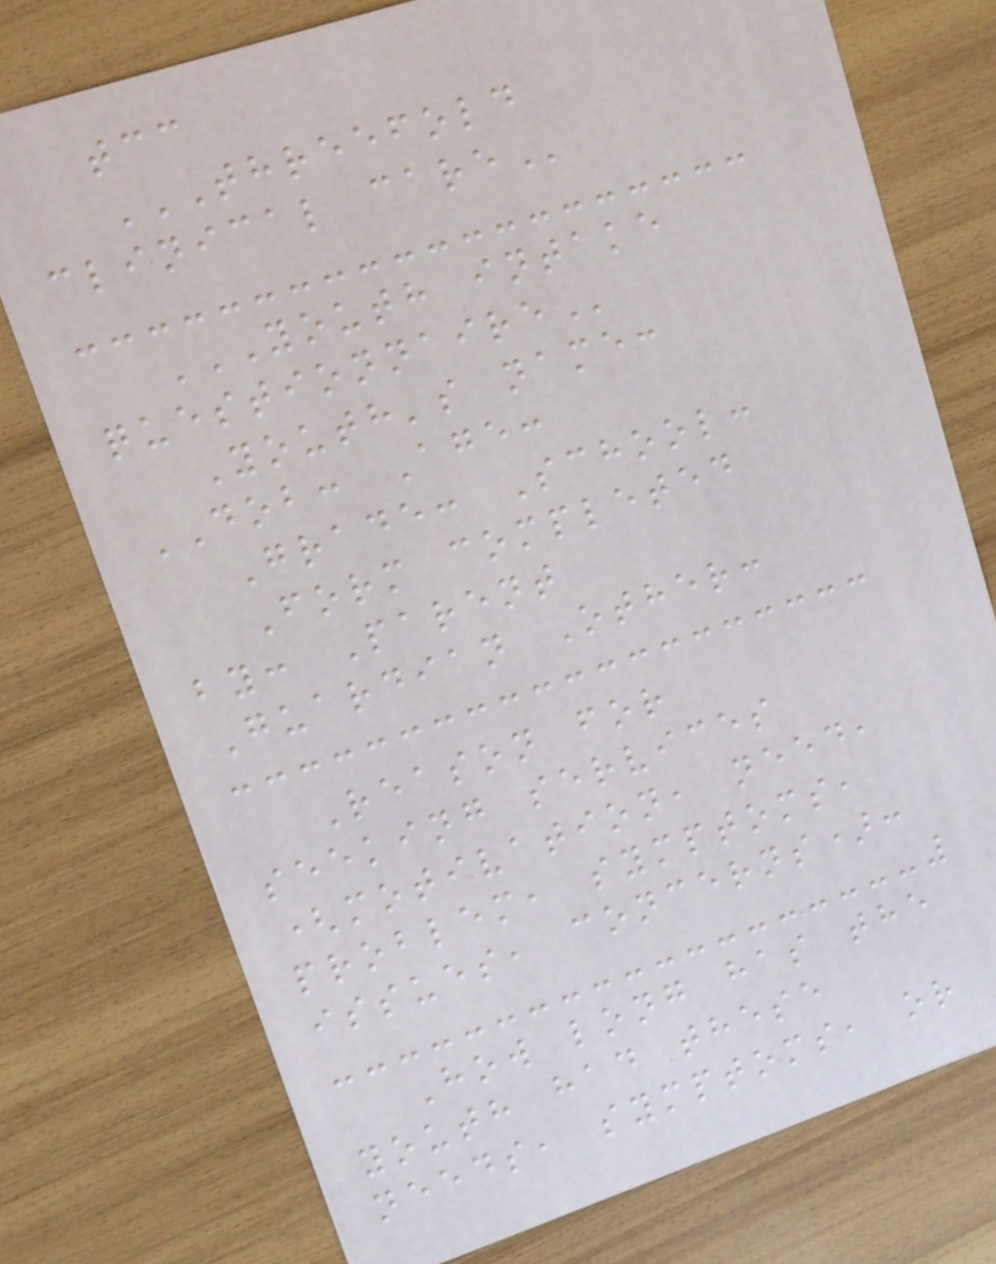tcc
THREEFOLD
CLINICAL CARE
YOUTH INTAKE
QUESTIONNAIRE
Youth's name:
DOB: Age:
Grade: School:
Form completed
by: Parent
Guardian Other:
Reason for
seeking services
(motivation, need,
problem, symptoms,
issues, concerns):
How long has the
youth had these
needs, symptoms, or
